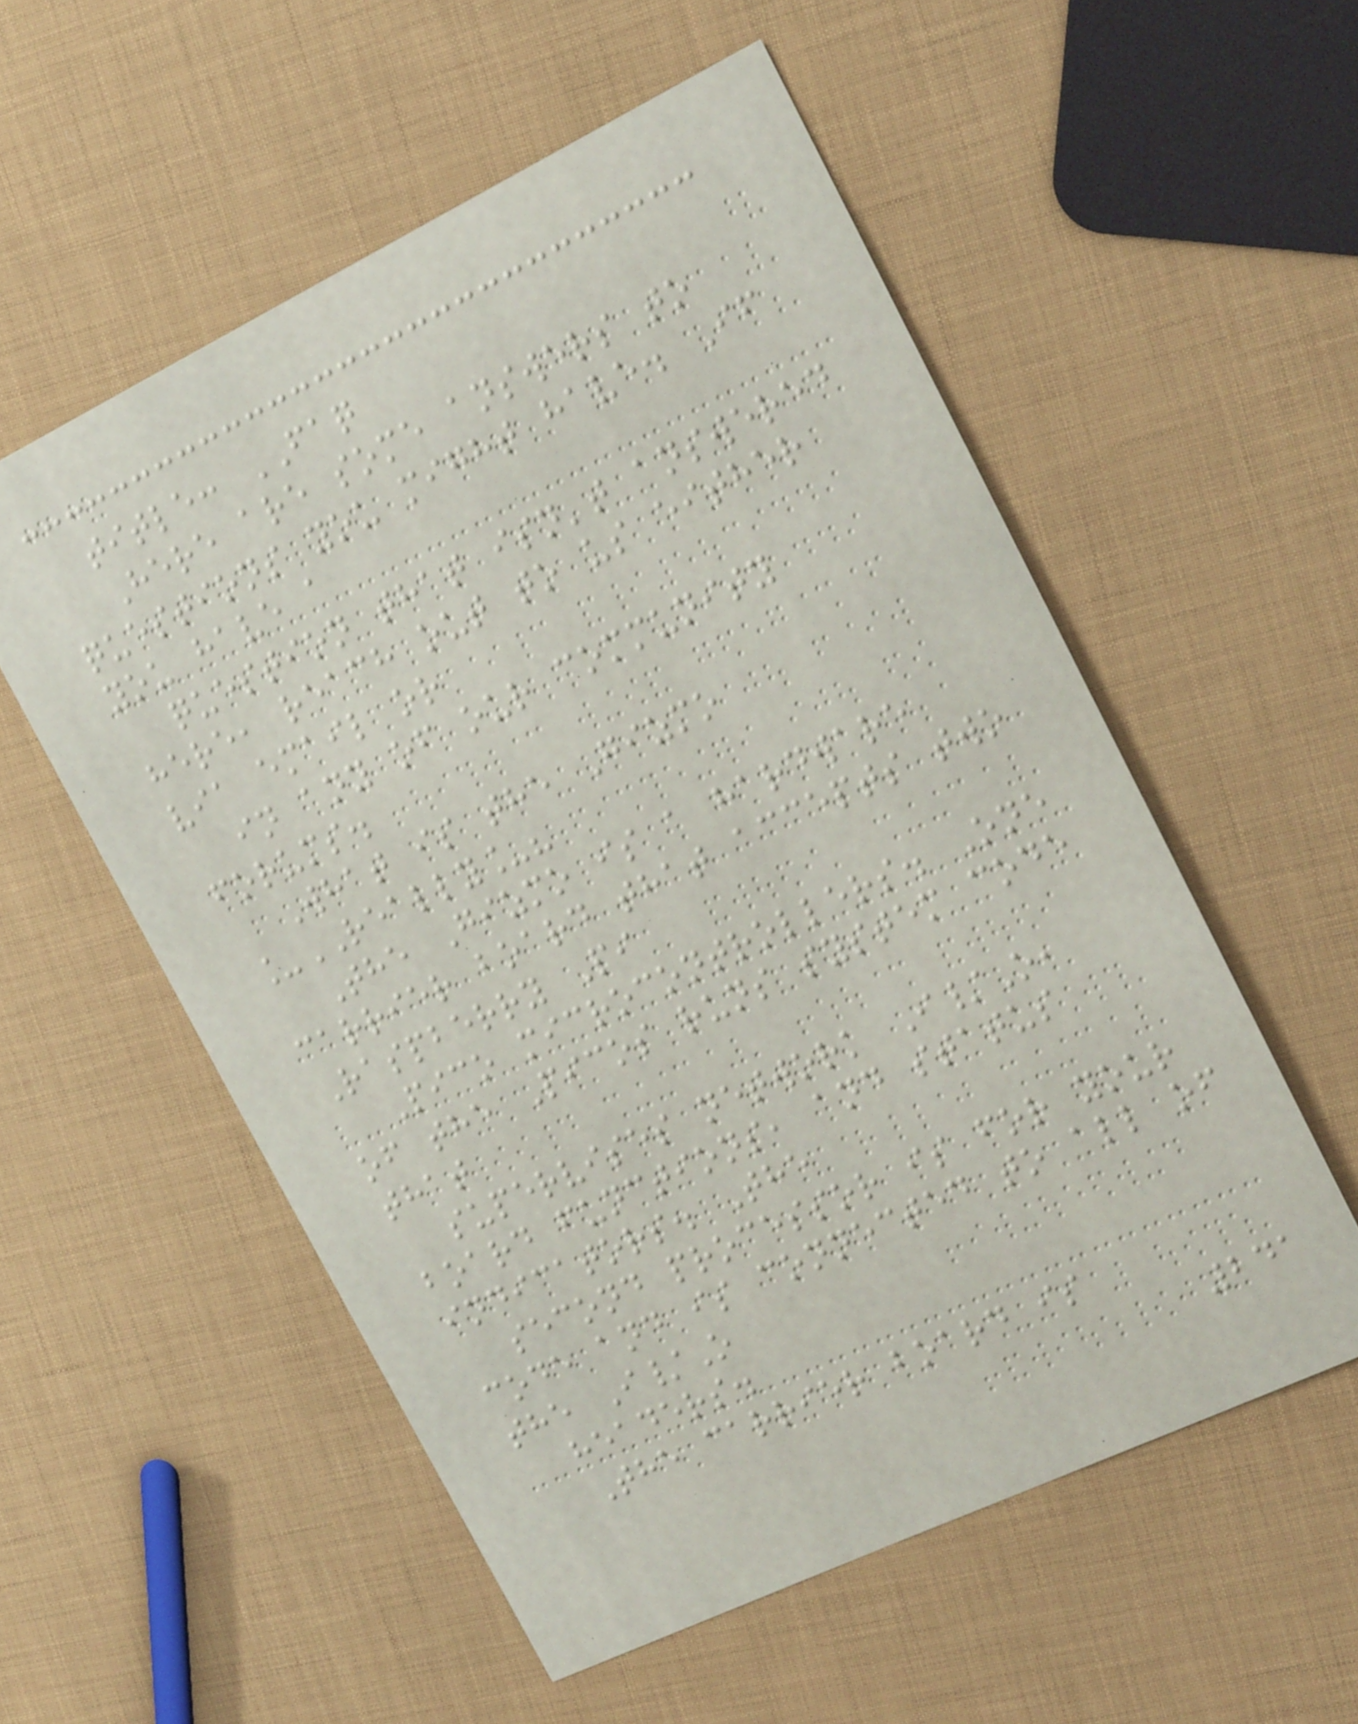title: FAQ
Here are some answers to
questions you might have. If
you have a
question that isn't answered
here, reach out to us either
via email or
in any of our community
forums.
What is the Gizmo
_REALLY_?
The Gizmo is a hardware
carrier board that accepts two
Raspberry Pi
Pico microcontrollers. One
of the Picos runs system code
that
supervises network I/O,
board functions, and status
indicators. The
second processor is for your
code and is connected to all of
the I/O
headers.
The carrier board is
241
